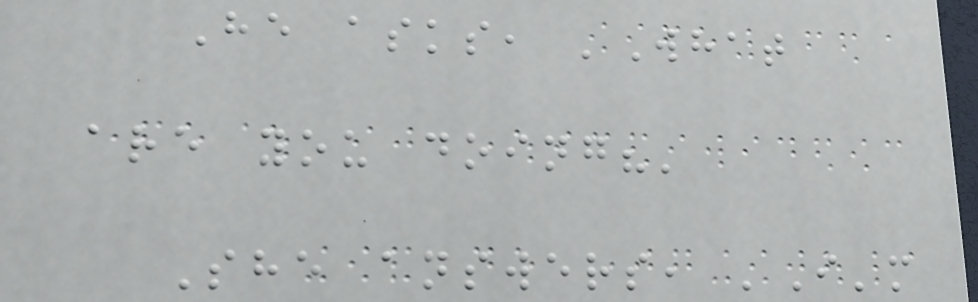He asks, 'What
are you doing?'
She answers, 'I'm
